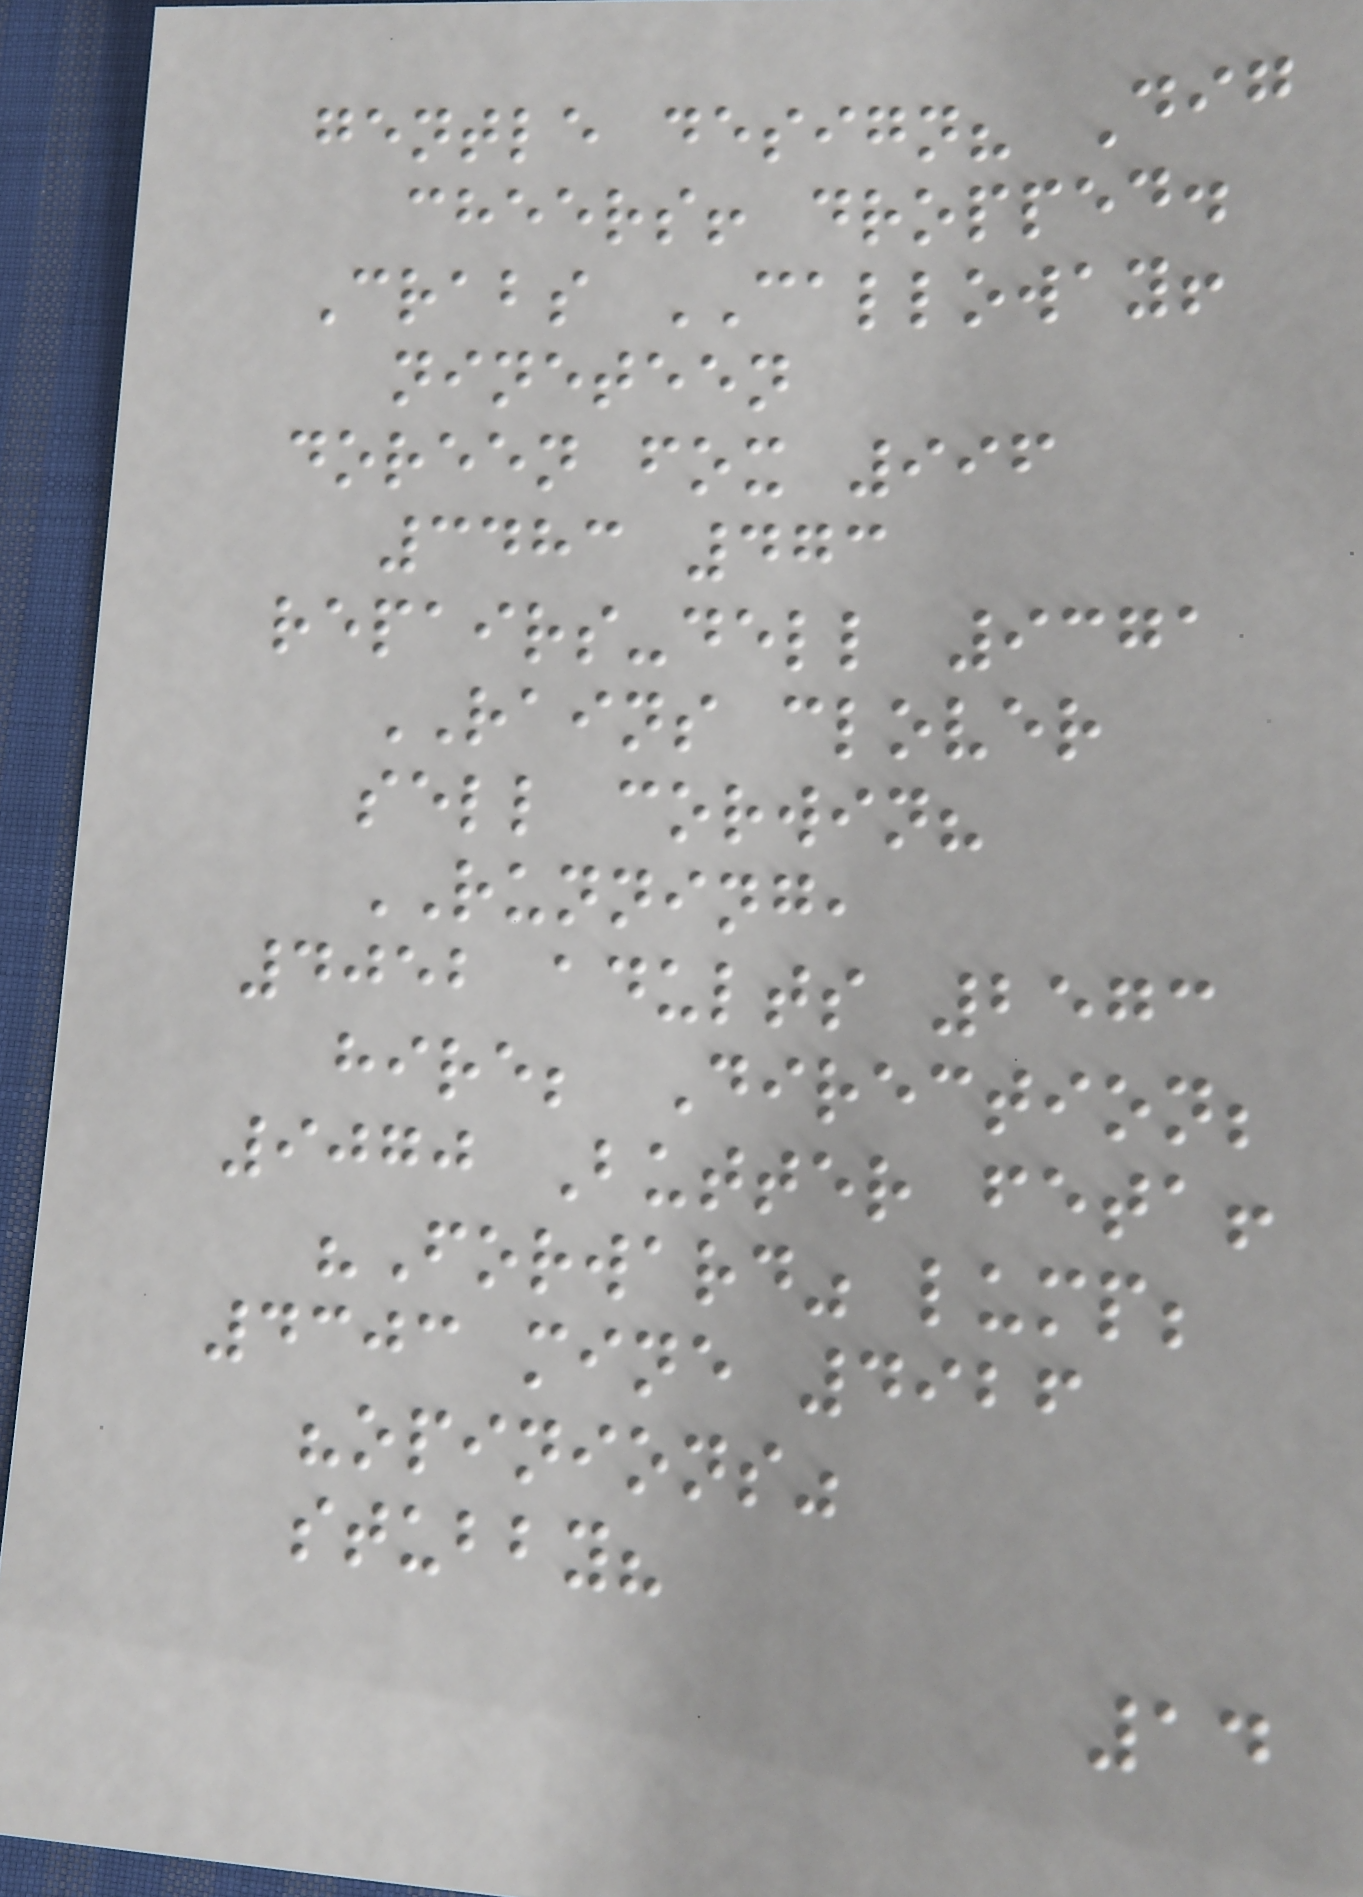gentle design? Dig
cheers! dropped.
Crabs CALLOWAY!
nineteen
doreen fox 996
3483 473
repairs-dell 9371
RAINS clover
sell corwin?
RUNNING,
4052 adults 2573
hire; Direction;
9070 Butter feta!
"Forward" lump;
4303 mine 4926
"opinions"
stubby?
14
